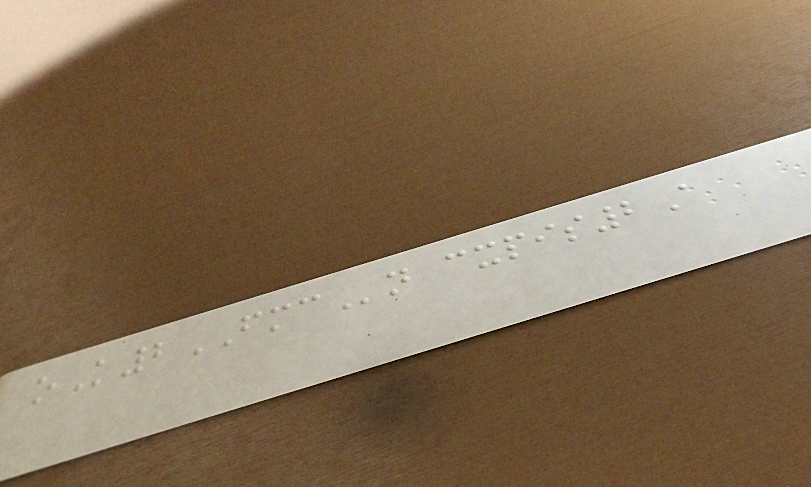oK2FMCn cxpis2A
